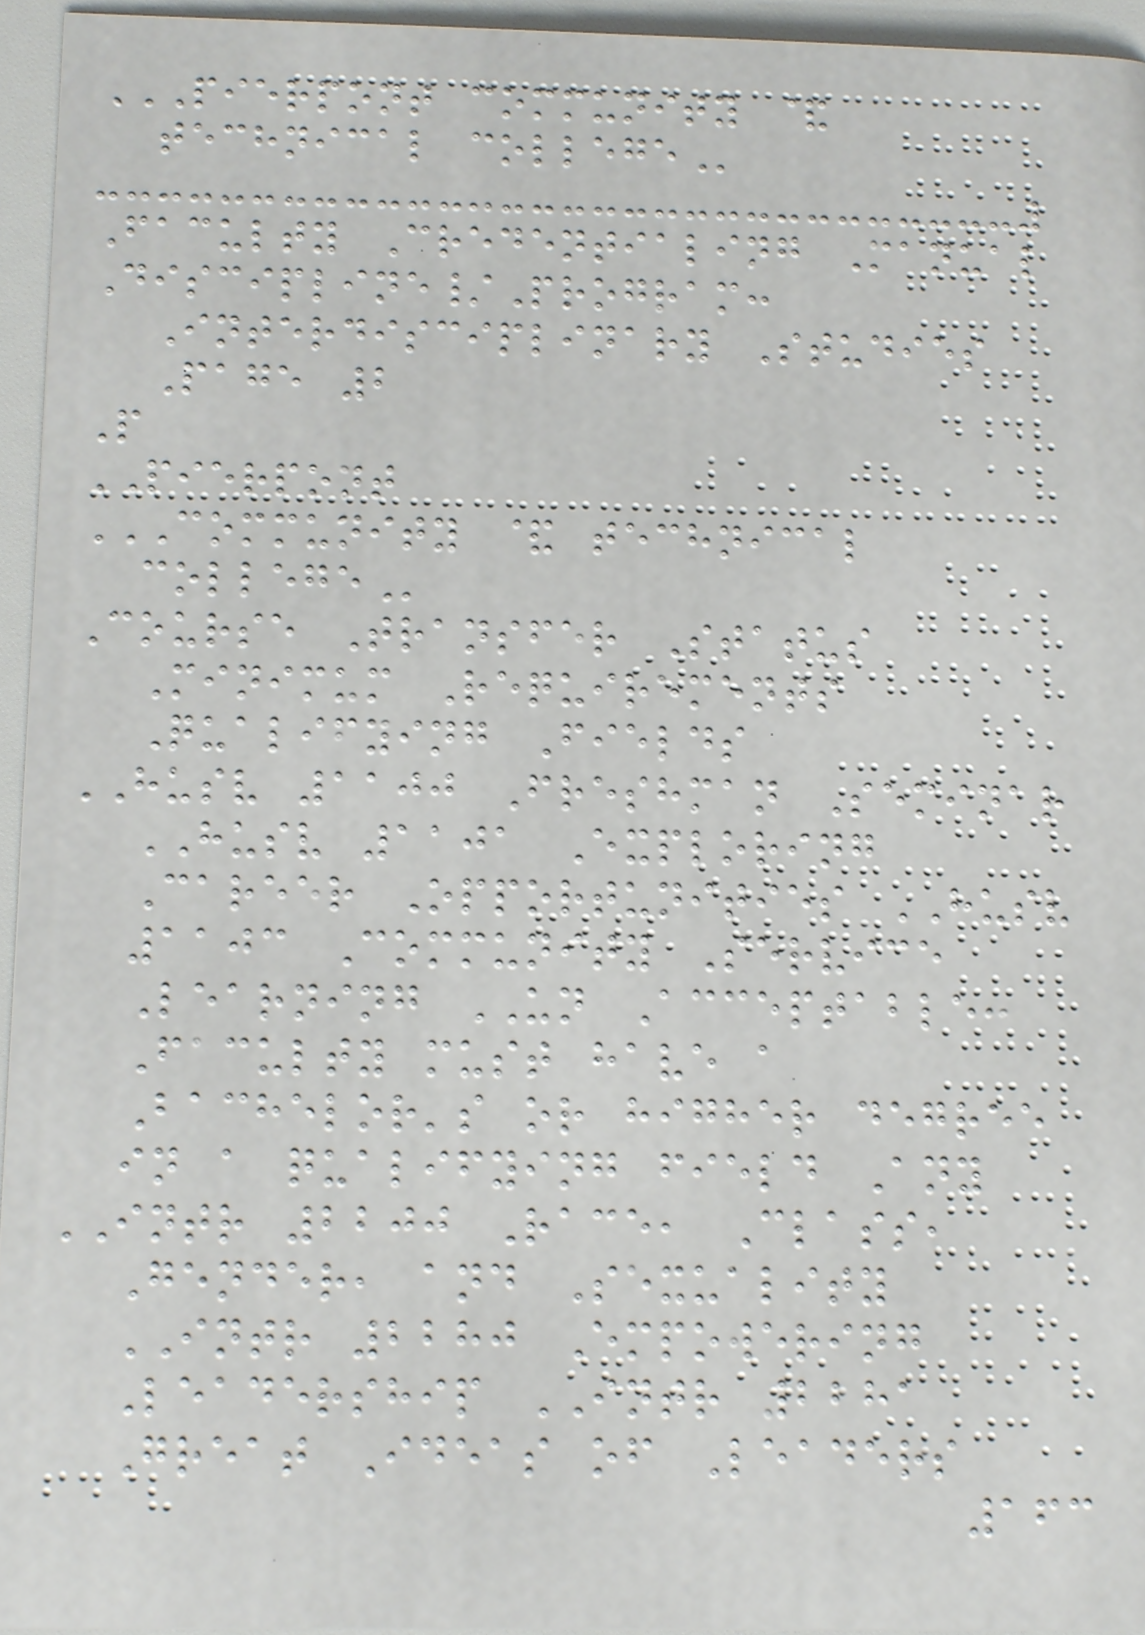PIERPONT COMMUNITY &
TECHNICAL COLLEGE
Faculty Credentialing Manual
Discipline/Program:
Interdisciplinary Studies
Page 2
P
PIERPONT
COMMUNITY & TECHNICAL
COLLEGE
Course Transfer Status
Minimum Requirements
Qualifying Fields
HUSV 1100 Freshman Seminar
HUSV 1101 Exploring
Career Opportunities HUSV
1103 Community Service
Learning UN Acceptable:
Faculty must have a
Bachelor's or higher degree
in a qualifying field Any
INTR 2200 Race, Class,
Gender, and Sexuality
INTR 2280 Empowering
Leadership INTR 2281
Great Ideas of Leaders
163
